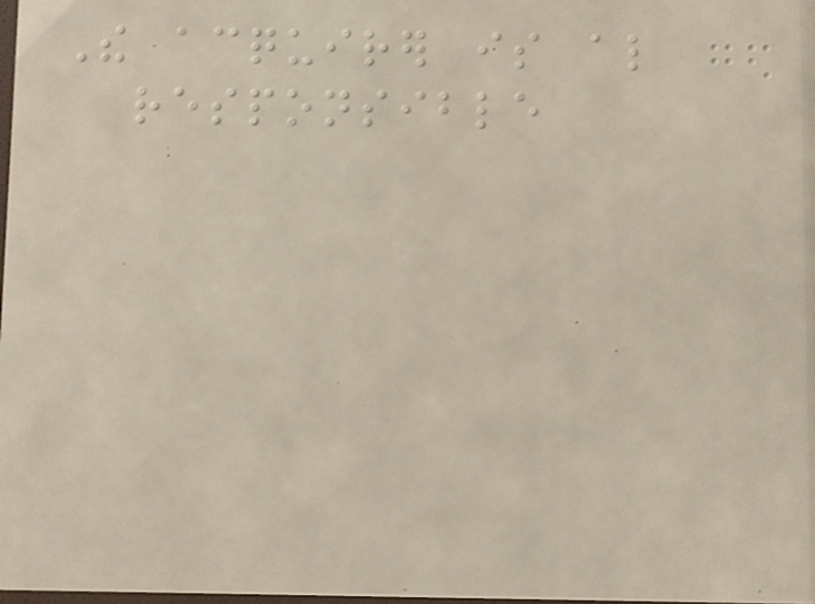The acquirer is also
responsible
